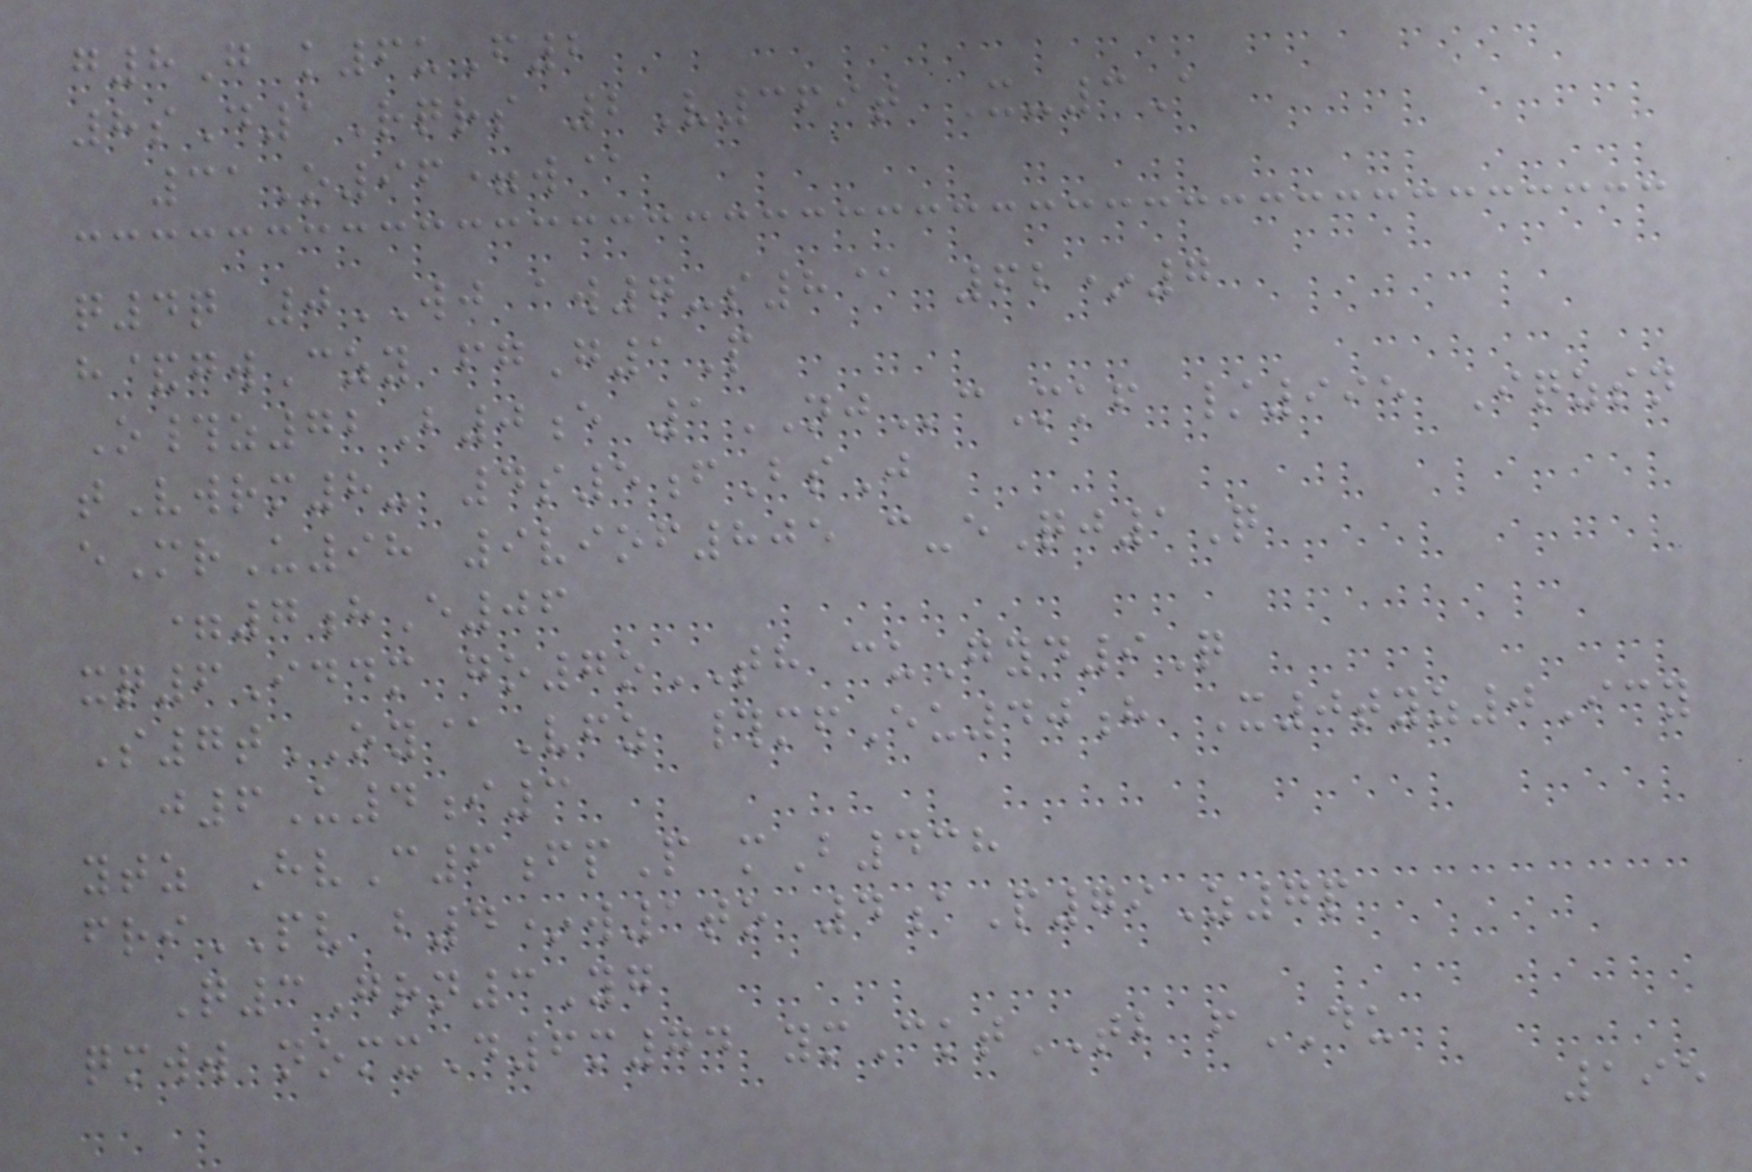g8G k6uF2
8sD1Rqrs 2V369t X-3A
31O96=w@
q4q 0WJ aw7-s8@ 62*7
h&gwCzy fgG1P
O#z72B0e 1NJcMkf /995 Iqzsn
tVwrm8- 4s5fBsJ
eMrU98 9viof805 c-eQj1Q
=7hE06
xq6Iddm go7oTH cuGyd9Q
S7tOY@Vfz #mfEu40h X0tyz0Icy
j6U4i3
ytz HvC6fpP mB438
friPV b4*w1to 4aP79Z7p
Q3Grn3Yg
qmww nomxD6m74 ymCktTB fDU
195
